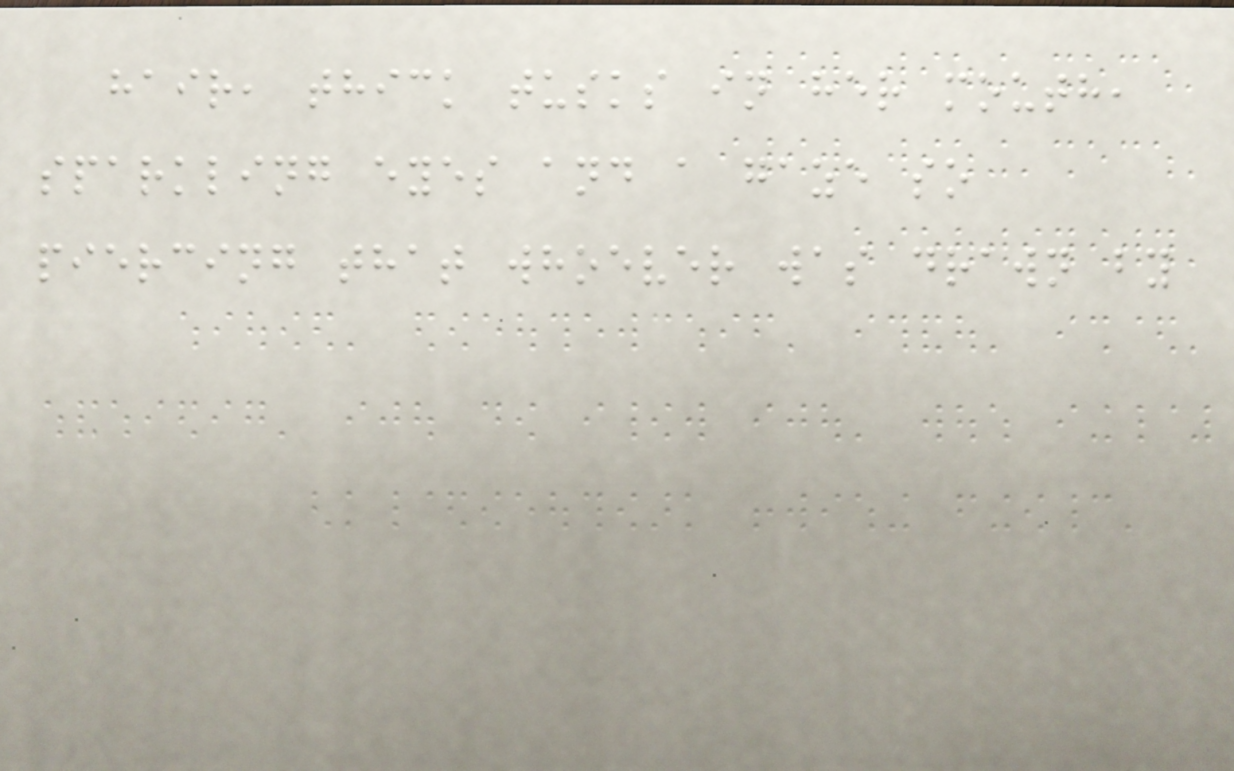hair, thick tusks in her mouth,
sparkling eyes and a gaze so
piercing that whoever was drawn by
